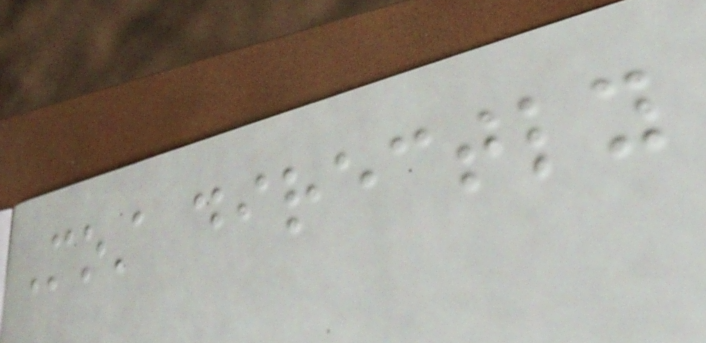Most directly
